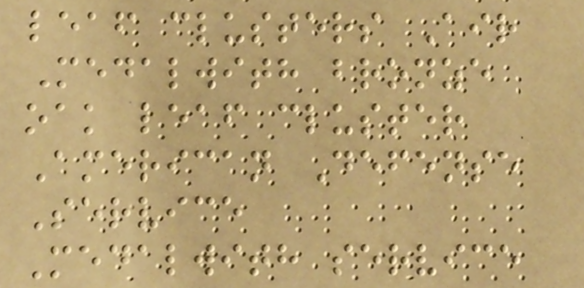leaf clusters Air
Medalwith bronze
oak leaf cluster
American Defense
Service
Medalwith service
